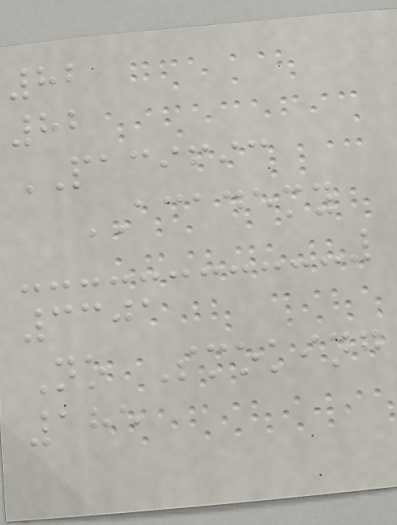82
82
PACIFIC
ACADEMY
3301
No Smoking
185
